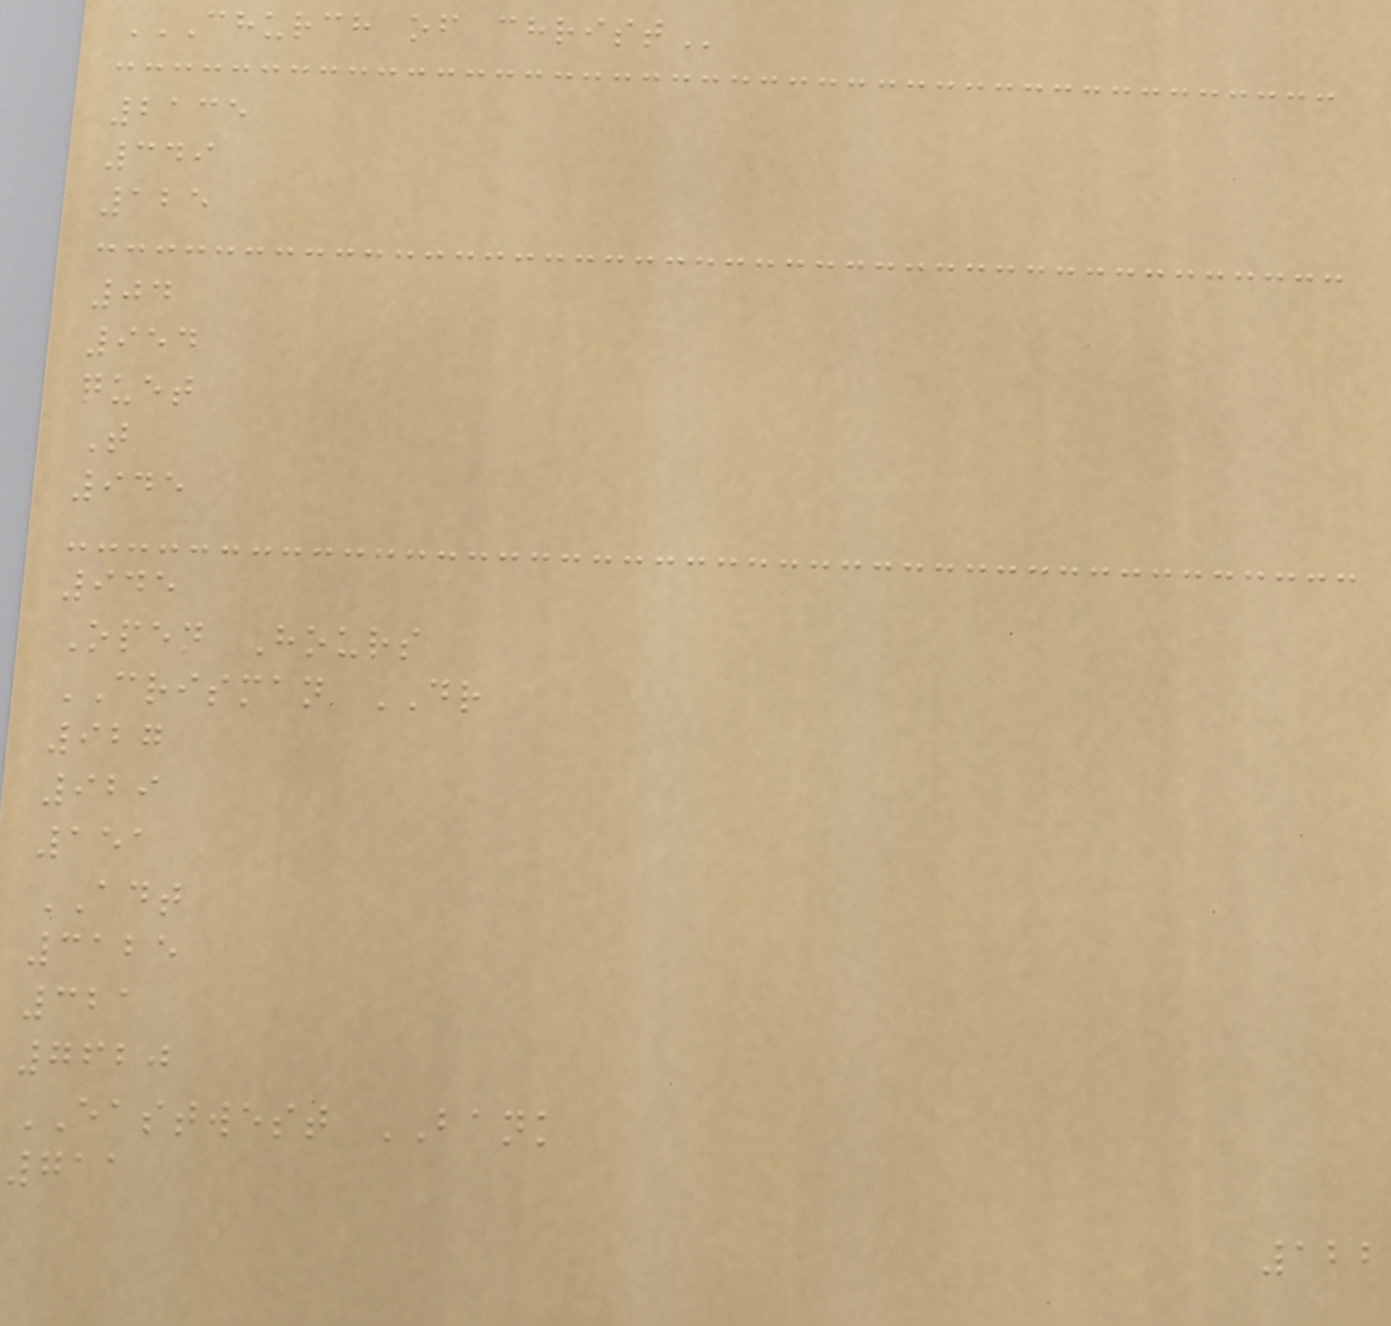CHURCH OF CHRIST
2135
349
125
04
954
quet
T
945
945
Open Hours
CRISMAN DR
927
929
151
ADT
3125
321
7620
EASTWEST BANK
711
122
